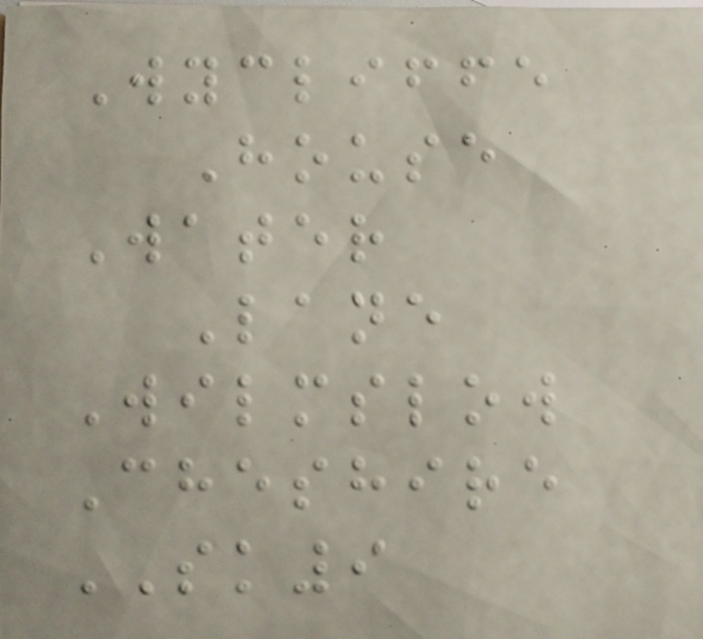Wycliffe
House
Water
Lane
Wilmslow
Cheshire
SK9
